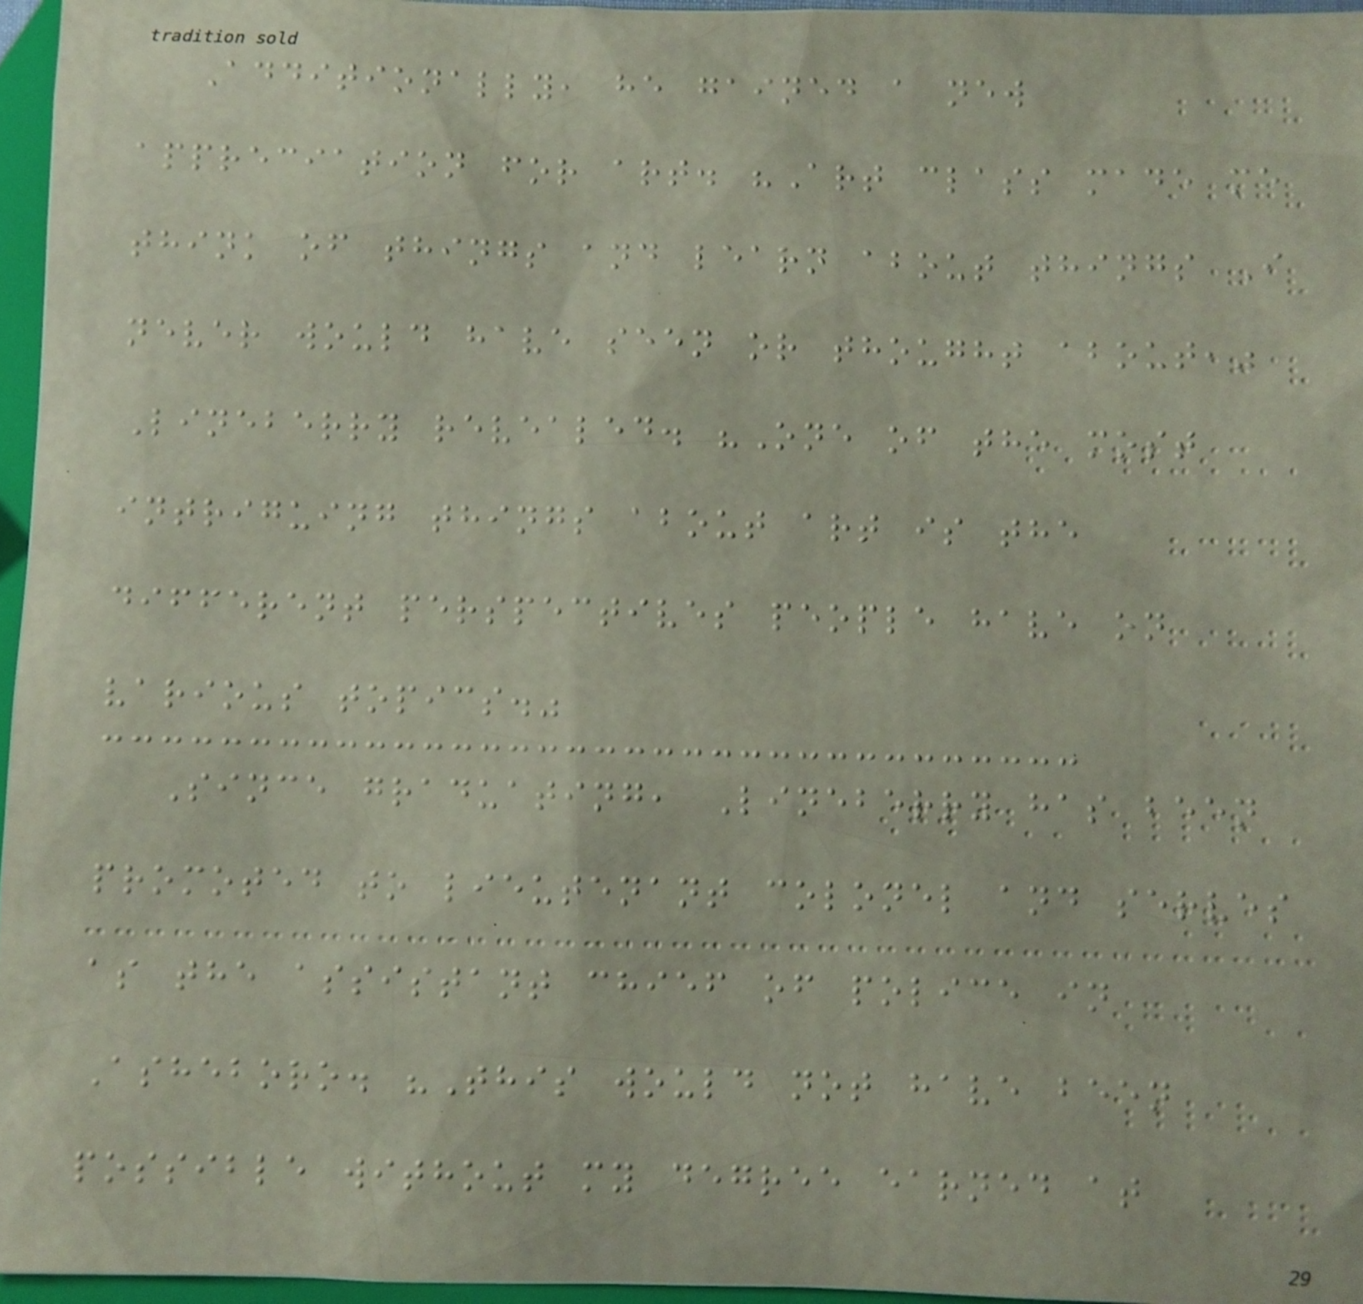Additionally, he gained a new
appreciation for art. "Art class made me
think of things and learn about things I
never would have seen or thought about,"
Lineberry revealed. "One of the most
intriguing things about art is the
different perspectives people have on
various topics."
Since graduating, Lineberry has been
promoted to lieutenant colonel and serves
as the assistant chief of police in
Asheboro. "This would not have been
possible without my degree earned at
